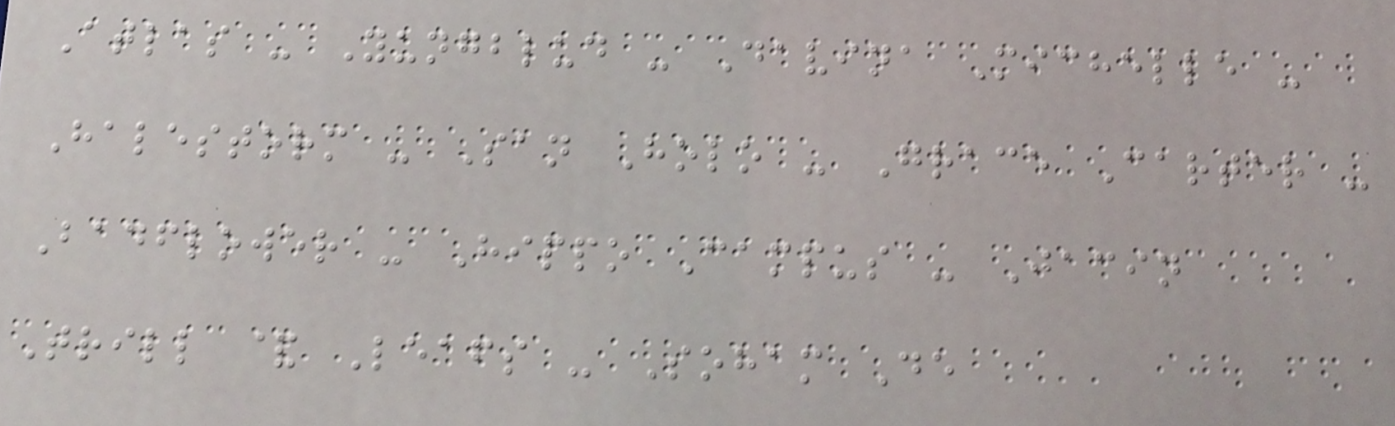Atlas - Yungblud - Davina Michelle -
Halestorm - San Holo - Grace Carter -
Badflower - Hippo Campus - Jacin
Trill & Leafs - Soham De
